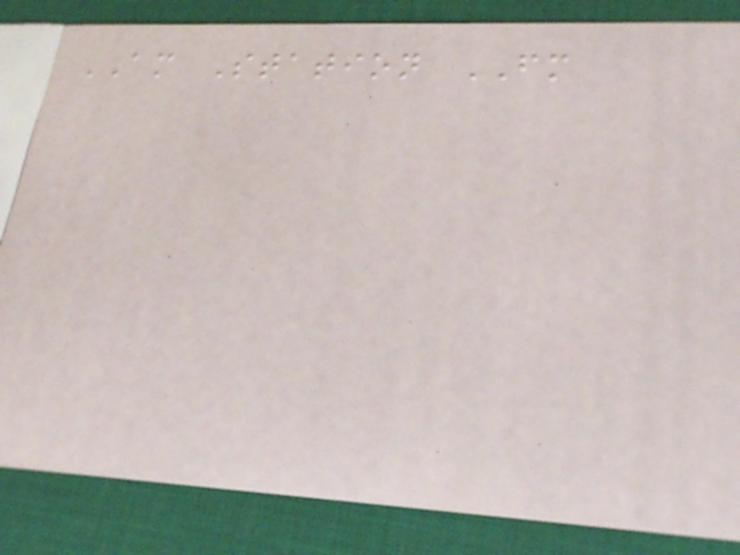AM Station FM
